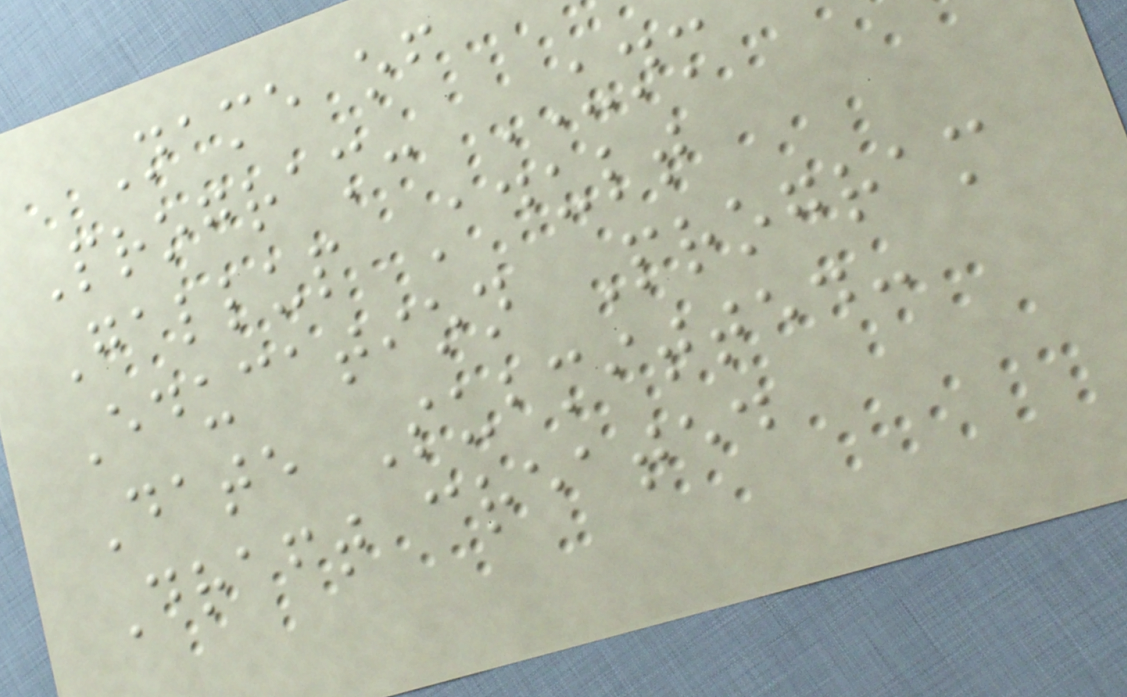Name of
Program: UNM
Gallup Adult
Education Program
Date Submitted:
Draft created
